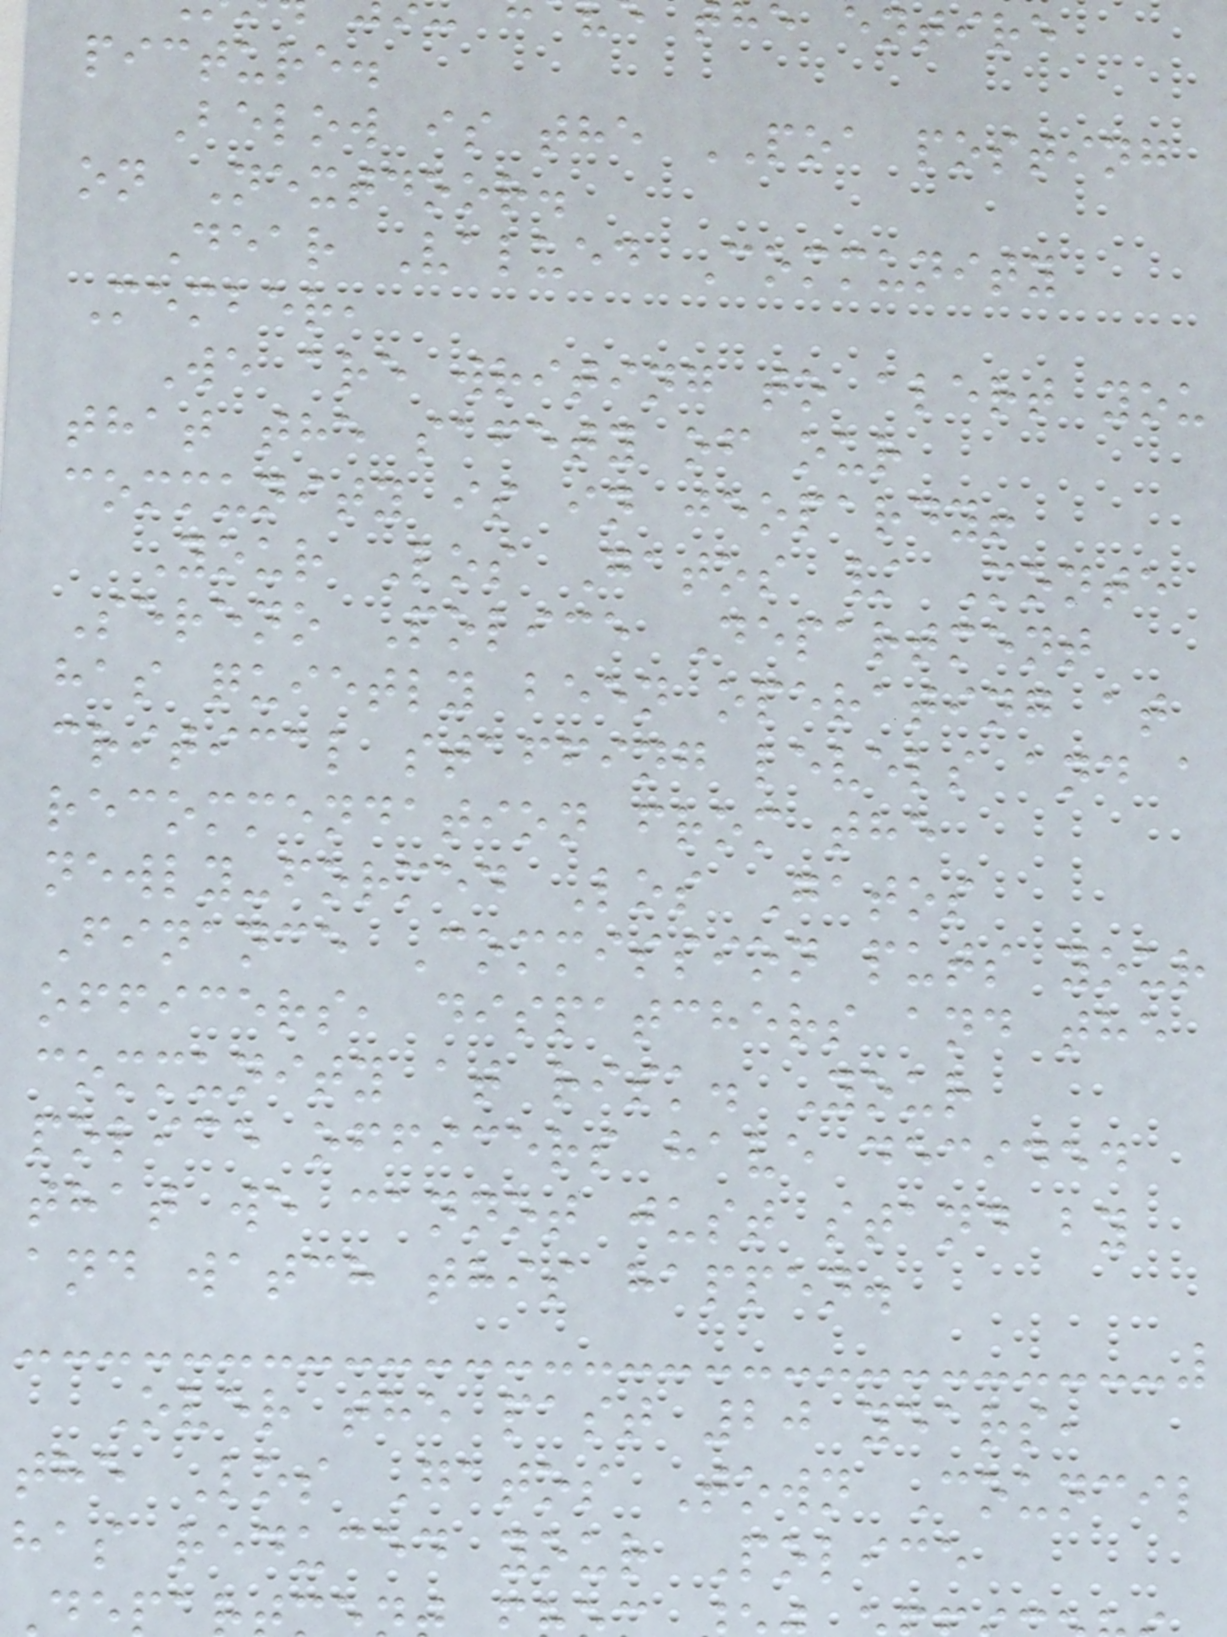e entire
picture.
Below is the POA posting
on Nextdoor.
Dear Valued Community
Member,
We are writing to alert you
that the safety of our
community is in jeopardy!
Your Los Gatos / Monte
Sereno Police Department
has quietly been operating at
critical staffing levels and a
recommendation from the
newly-formed Los Gatos
Finance Commission puts your
officers, dispatchers and the
community at risk. Your
police officers have decided
that we cannot just stand by
and watch this happen.
Over the past 20 years,
the Los Gatos Town Council
has reduced your Police
